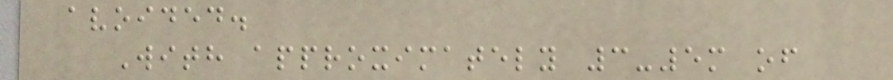avoided.
With approximately 3-5m of
